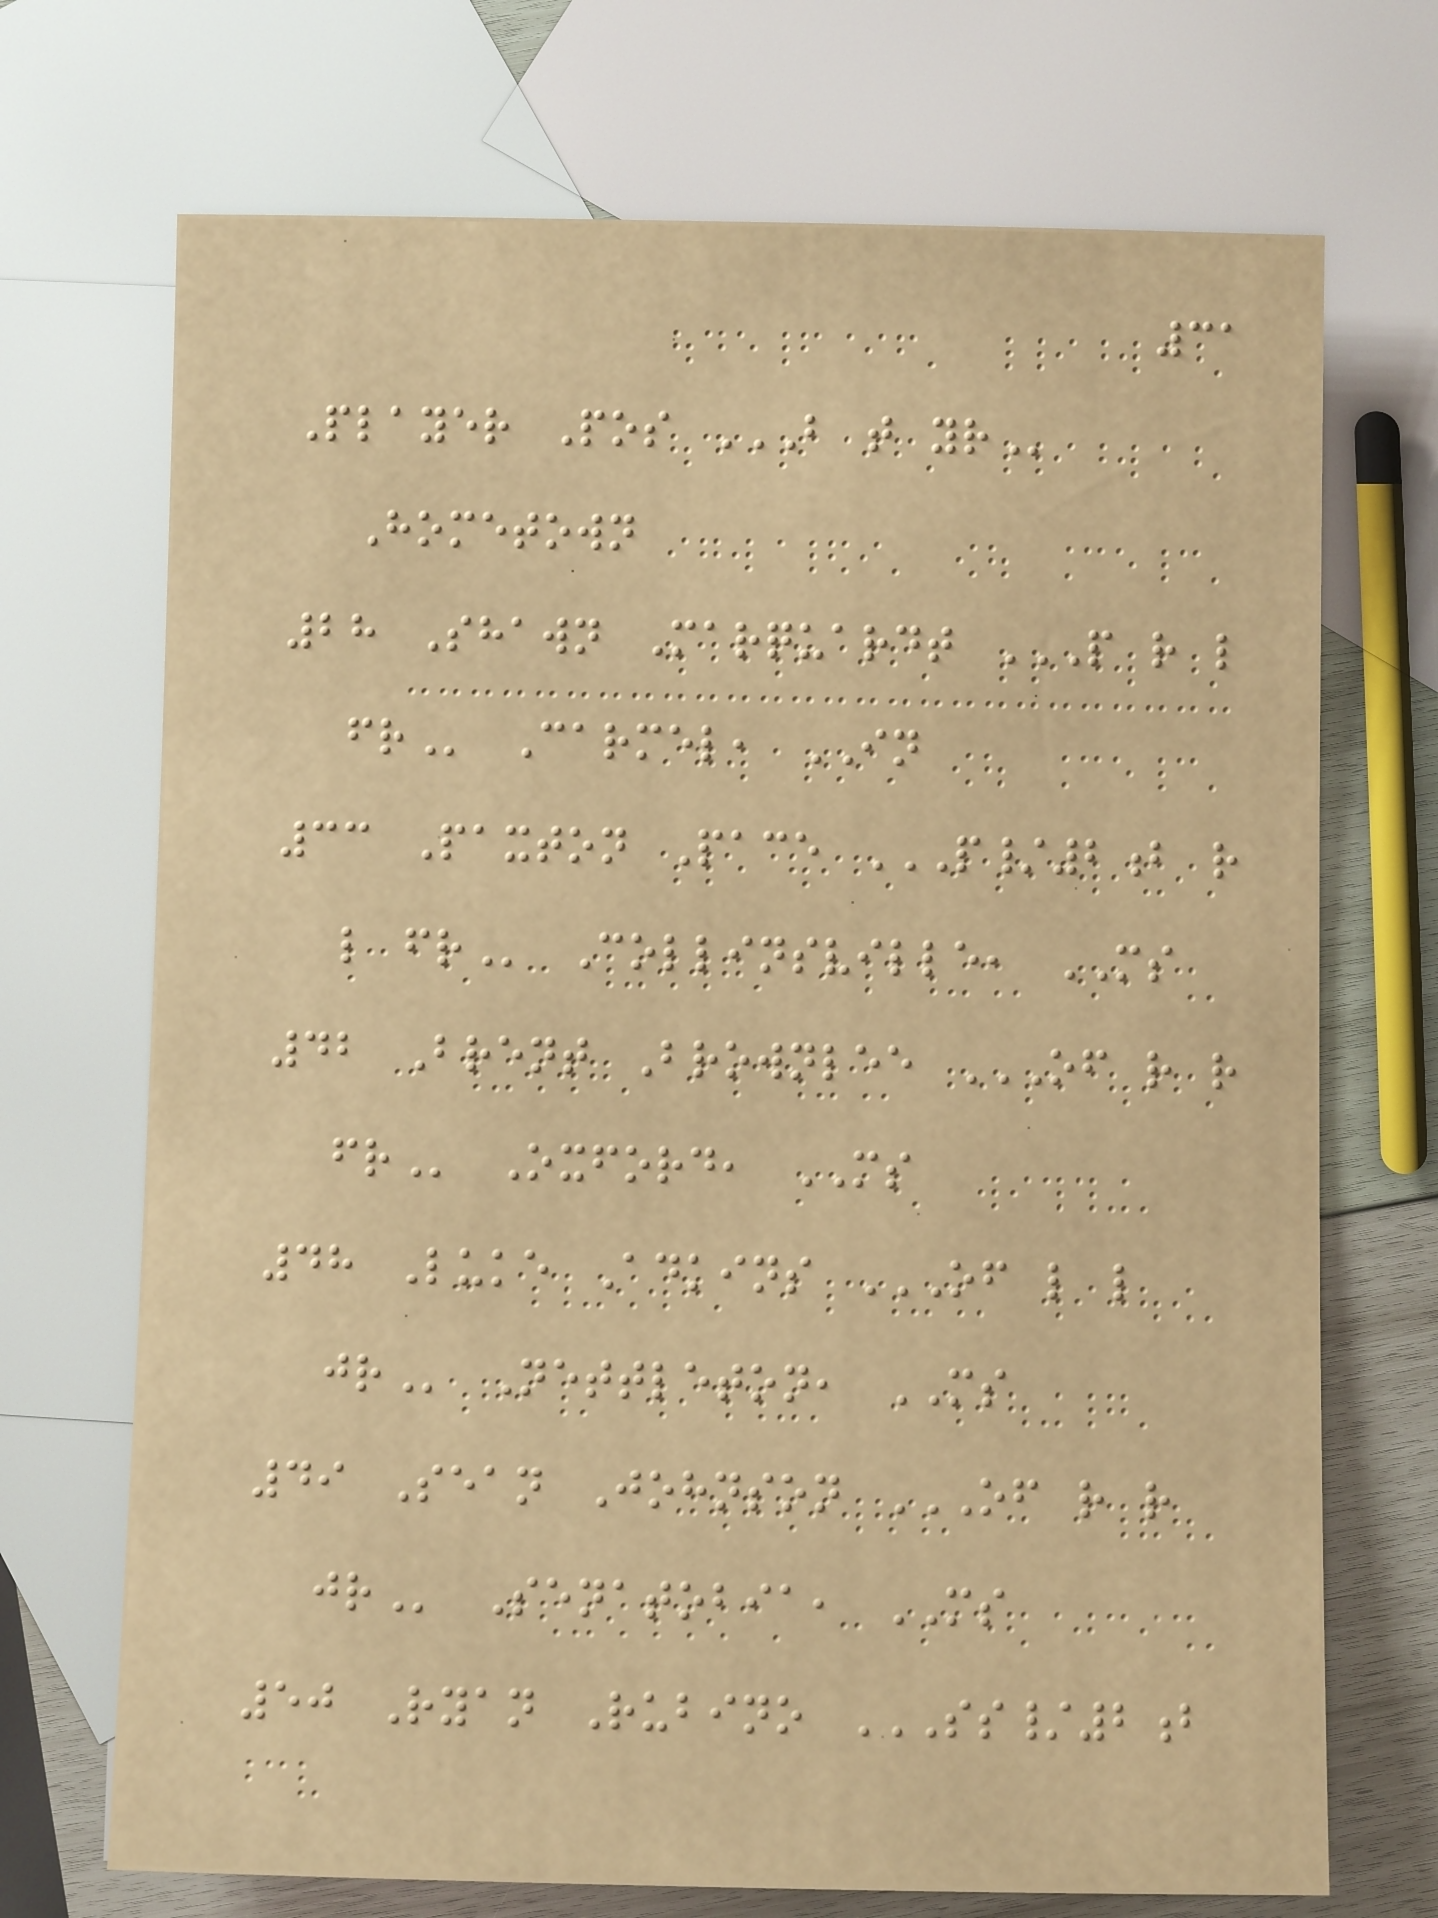31
Player Pos B T YR
Hometown
28 Shawn Marquardt P R L
FR Carmel, IN
33 Paxton Pace P/2B R
L FR Collinsville, MS
42 Brent Brownlee OF R R
FR Oxford, MS
48 Luke Adkins OF L L
JR Nettleton, MS
49 Sean Johnson OF R R
JR Senatobia, MS
50 Ryan Rubino SS/2B
